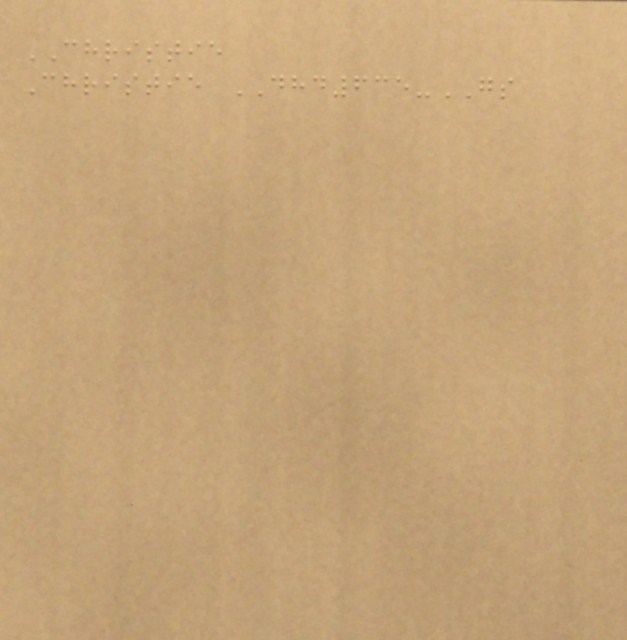CHRISTIE
Christie DHD635-GS
